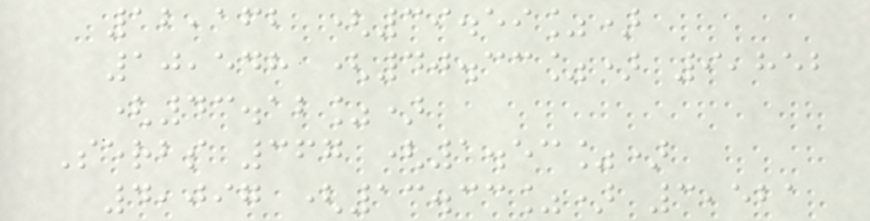12,162 (39.59%)
10,548 (40.33%) 9,852
(43.12%)
Serbs 367 (1.53%)
4,097 (13.33%) 3,521
